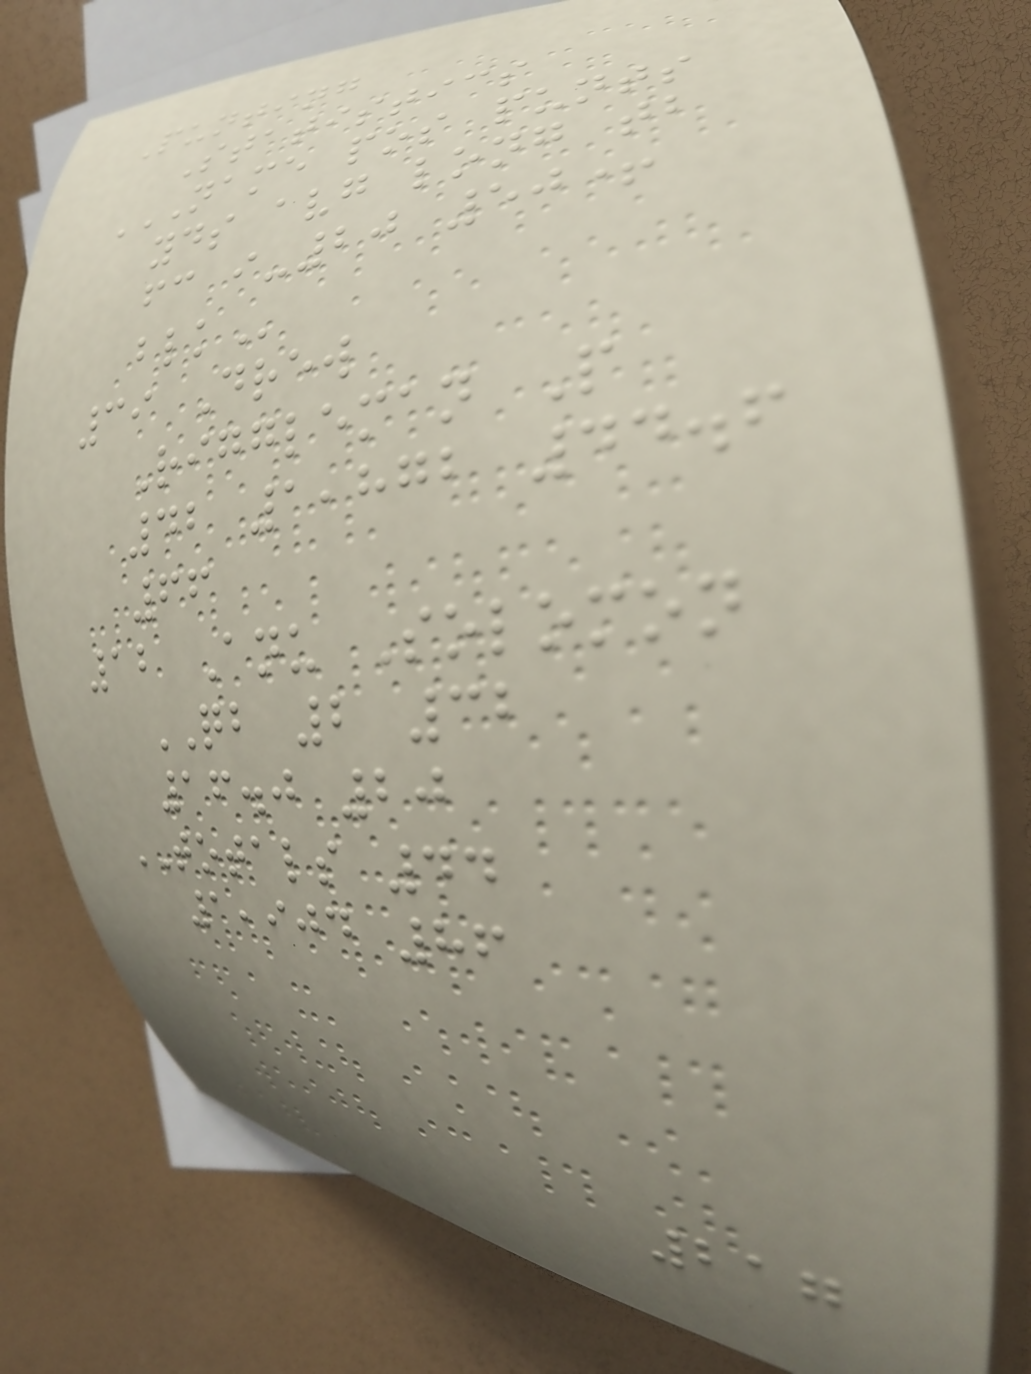Punting
Statistics
NAME POS PUNTS
YDS AVG LONG TB
FC I-20 50+
BLK
39 Drew
Riggleman P
42 1,872 44.6
66
12 Anu Solomon
QB 2 32
16.0 20
TOTALS 44
1,904 86
217
